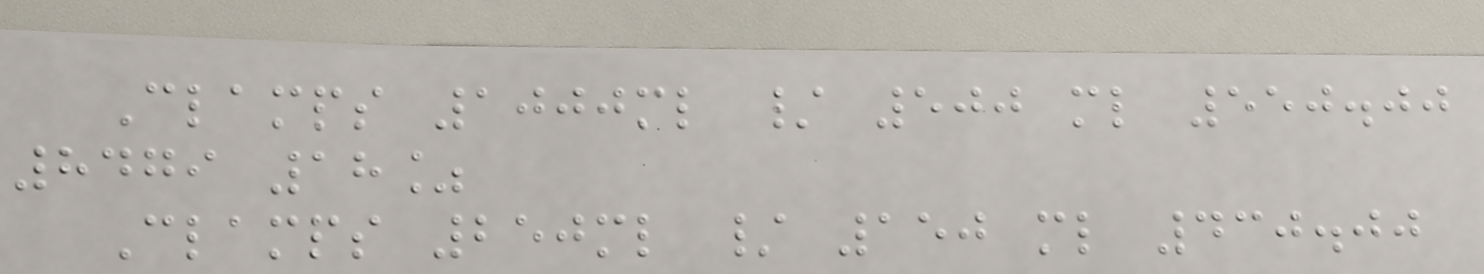Clamps 1000ml / 500 ml 550.00
8479 18%
Clamps 250ml / 150 ml 430.00
